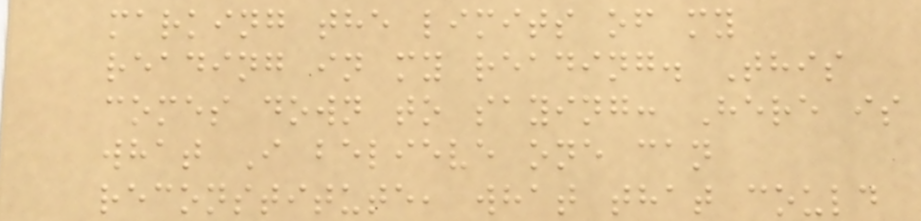marking the limits of my
reading in my reading. This
comes down to saying: Here is
what I believe one can
reconstitute, what that could
